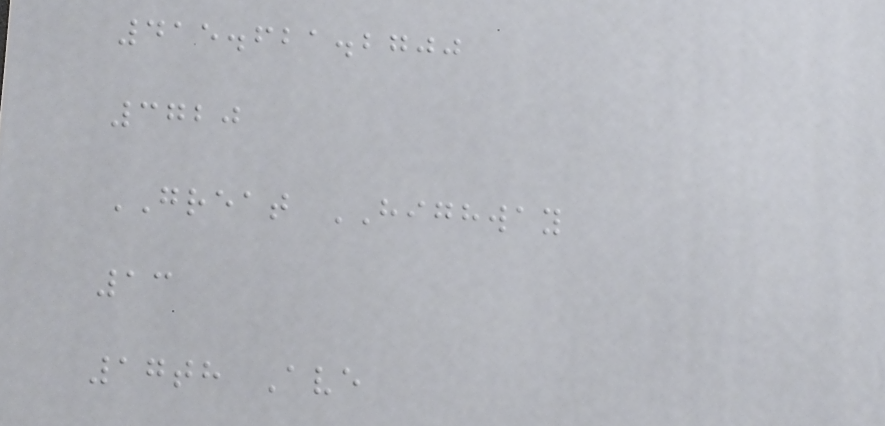415.621.2700
3720
GREAT HIGHWAY
13
17th Ave
